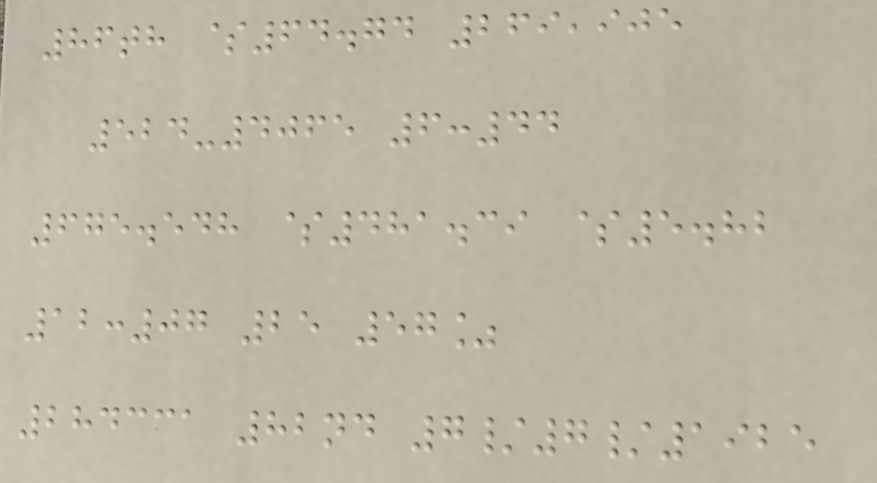86th $64.74 269,905
524-4065 6:44
675.548 $481.39 $5.82
12:07 25 57%
284331 82nd 7/7/1925
